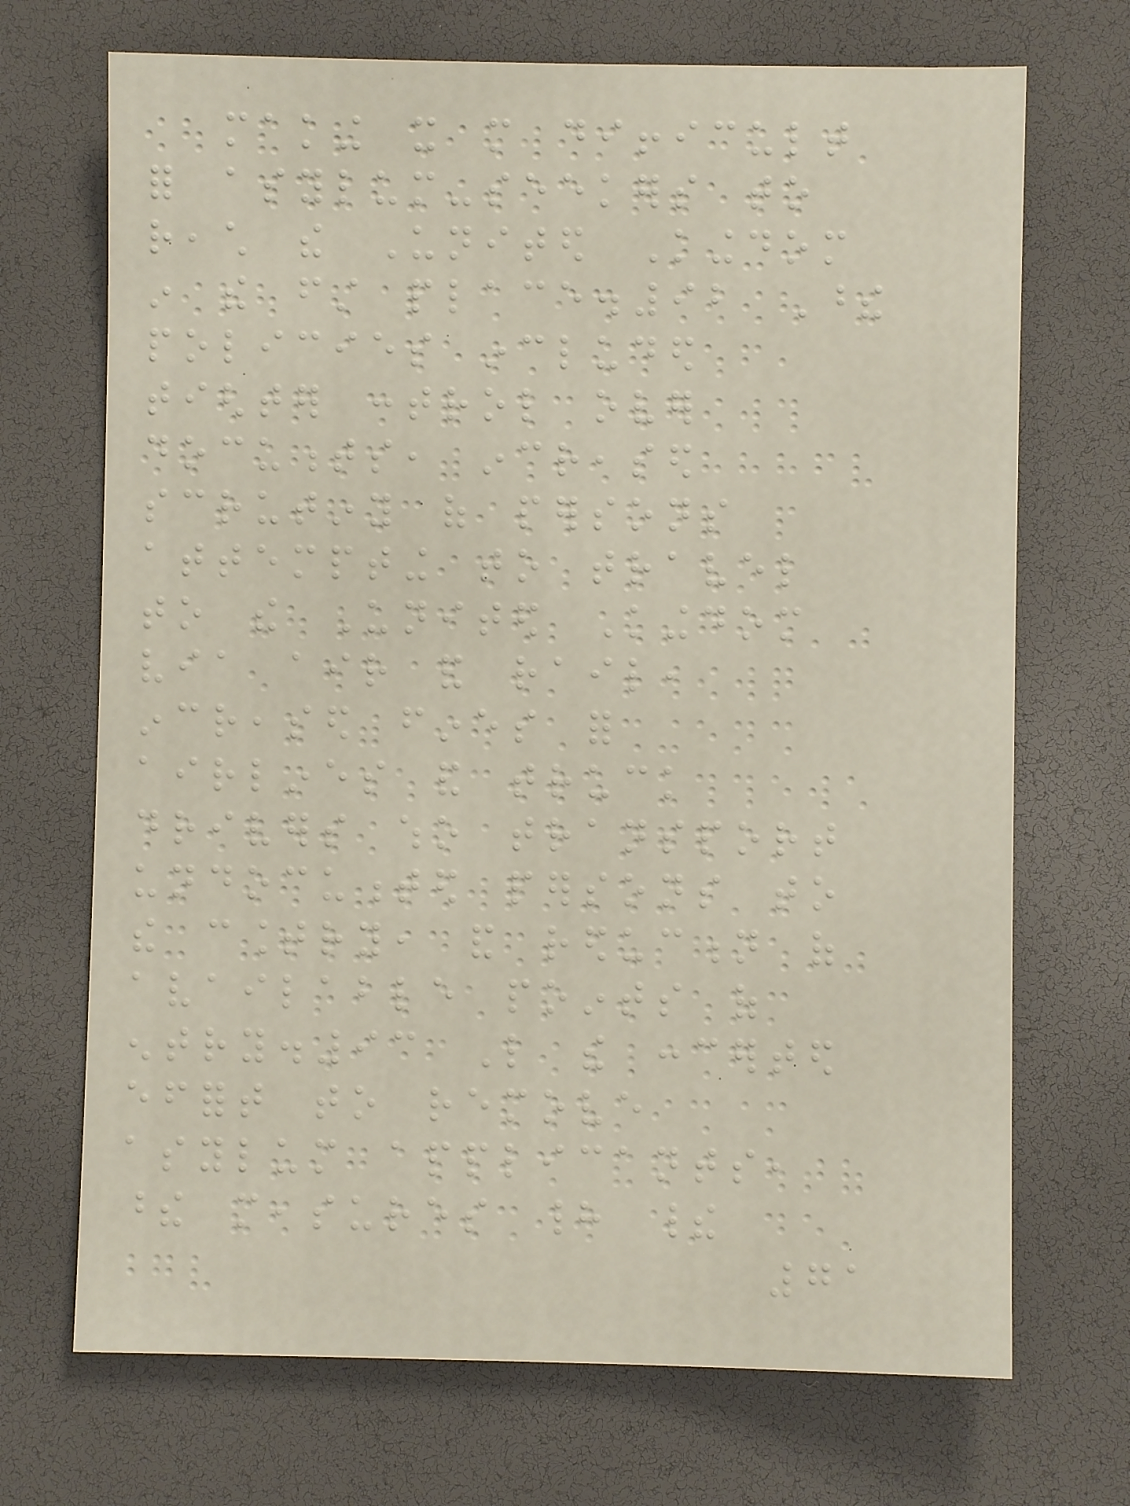making it more difficult
for asylum-seekers to
reach the United Kingdom
in the first place.92 These
policies included
tighter control over
documents, increased
scrutiny of persons
attempting to travel
to the United Kingdom
via air and rail,
increased fines for
airlines and truck
drivers who transport
undocumented persons to
the country, and reduction of
available points of
entry.93 Like the concerted
effort to remove
asylum applicants,
these measures had their
71
